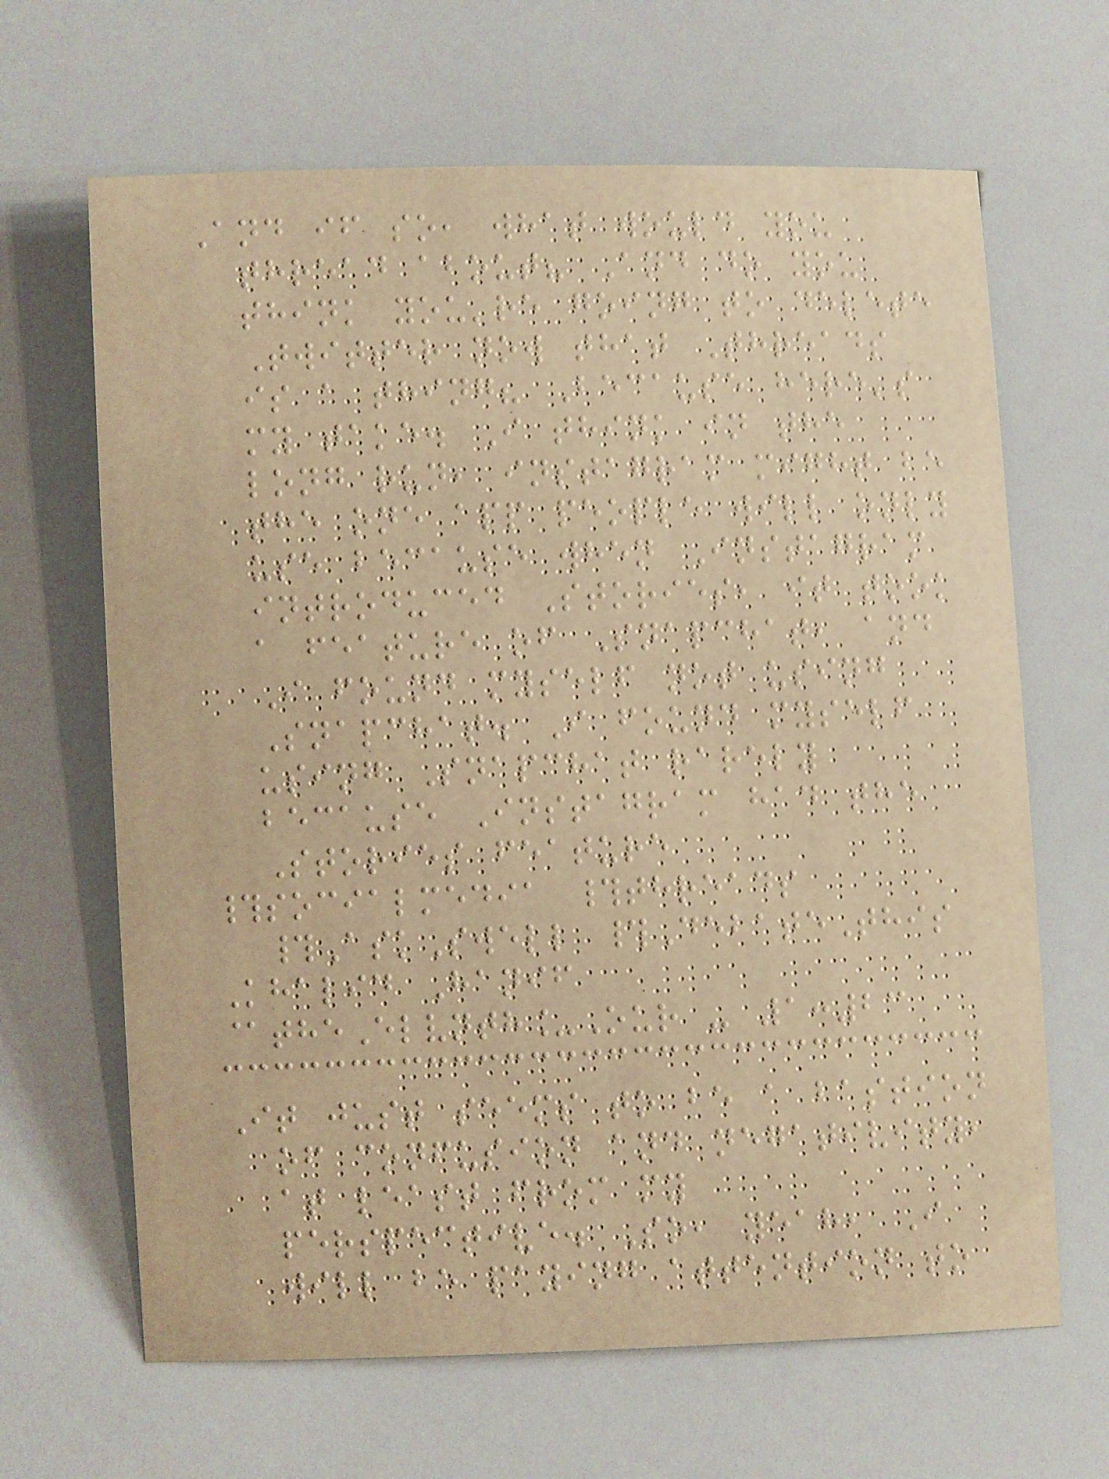And if so, what would you
thread about? And do you
think you're going to delete
Twitter now that Threads
is a thing? Because here's
my take. I think in the
long run, instagram might be
the one app people will only
use because when Instagram
introduced Stories, it took
a feature of Snapchat, and
I found myself not using
Snapchat. I found myself
using Snapchat rarely
because Instagram had the
Stories feature
#socialmedia #threads
#AskSwell #DebateThis
Khalid Hanif
@theElvnth_Our - 1:23
It just seems to be a bastion
of confusion and negativity,
at least from my
perspective. So, yeah, I
will be paying attention to
